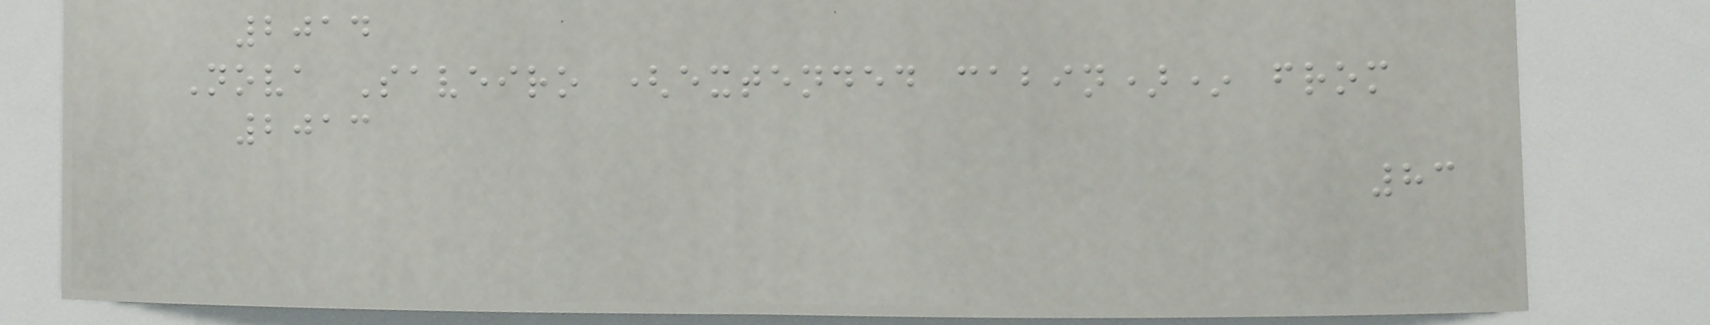2014
Nova Saveiro (extended cabin)* from
2013
83
